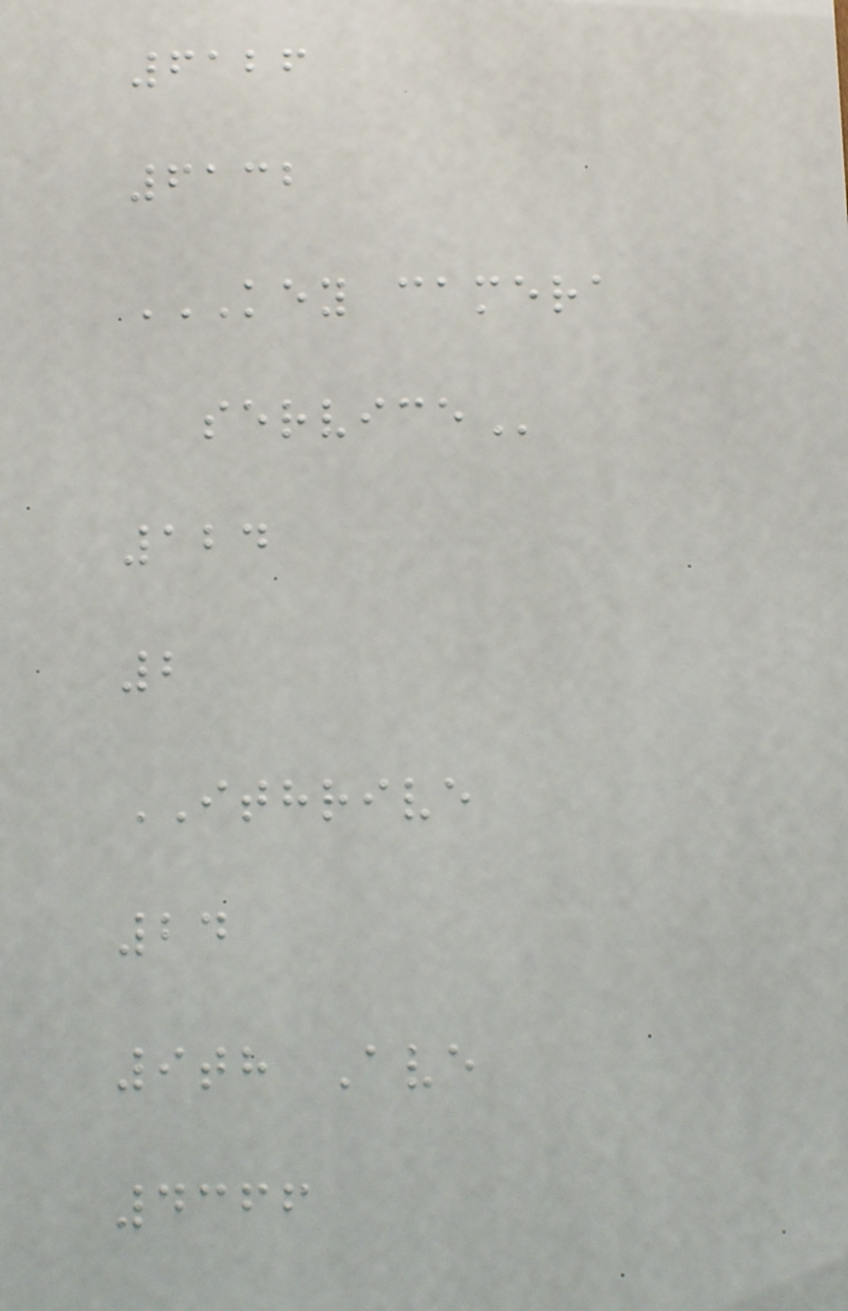6126
6132
KEY CAMERA
SERVICE
124
2
ITHRIVE
24
9th Ave
4366
